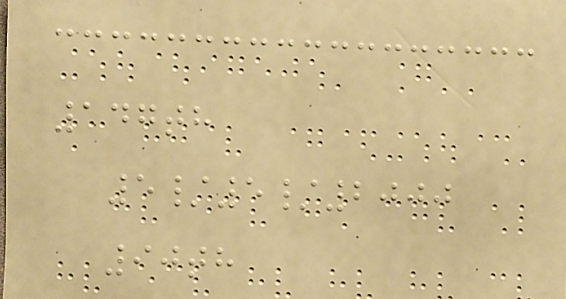147th
5/5/2000
90th
